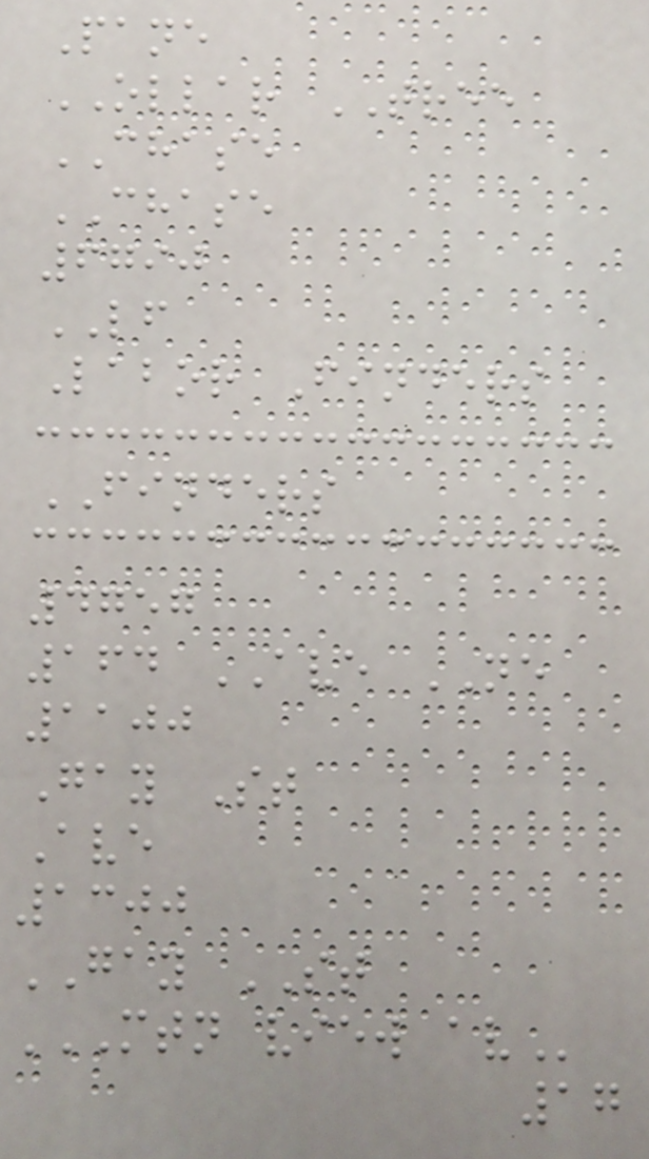Pane
OLLAR TREE
CHASE
CHASE
6790
LF
Labor Finders
FINDERS
4757
164 AVE NE
1100
Gay St
Ave
1300
GAY ST
MTN VIEW AV
17
